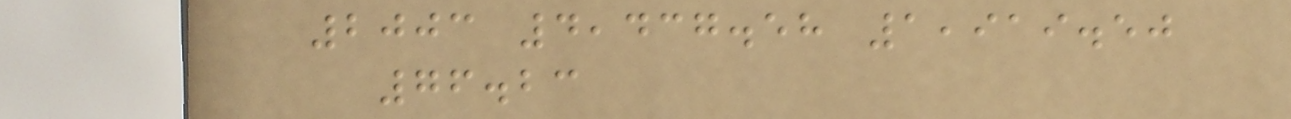2003 4,437.58 1,919.50
76.23
